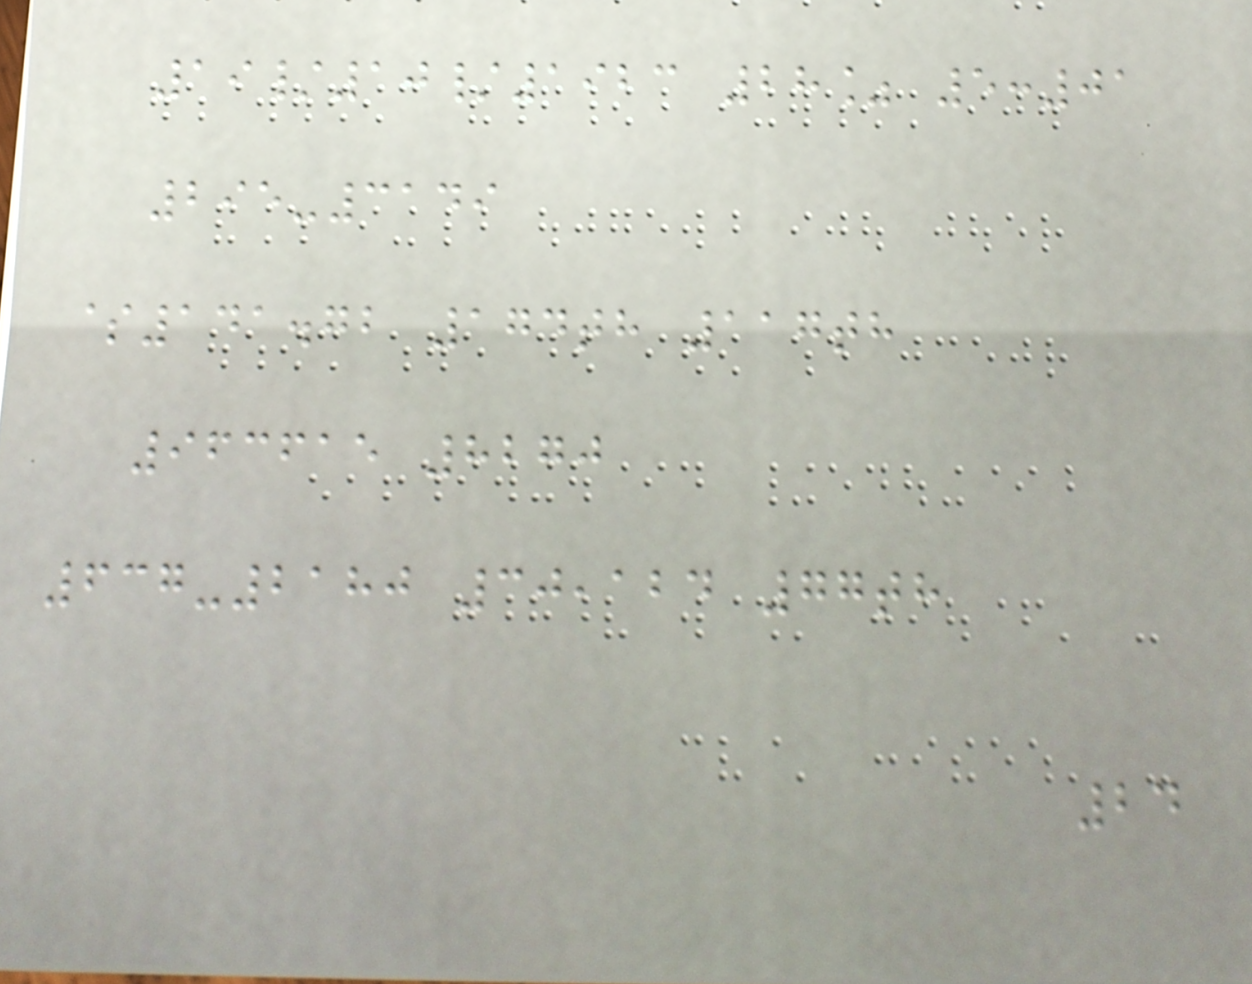19/10/1923 28% 5:01
295-3149
$141.72 174th 117th
963615 8270
637-2180 30,124 77th
24
